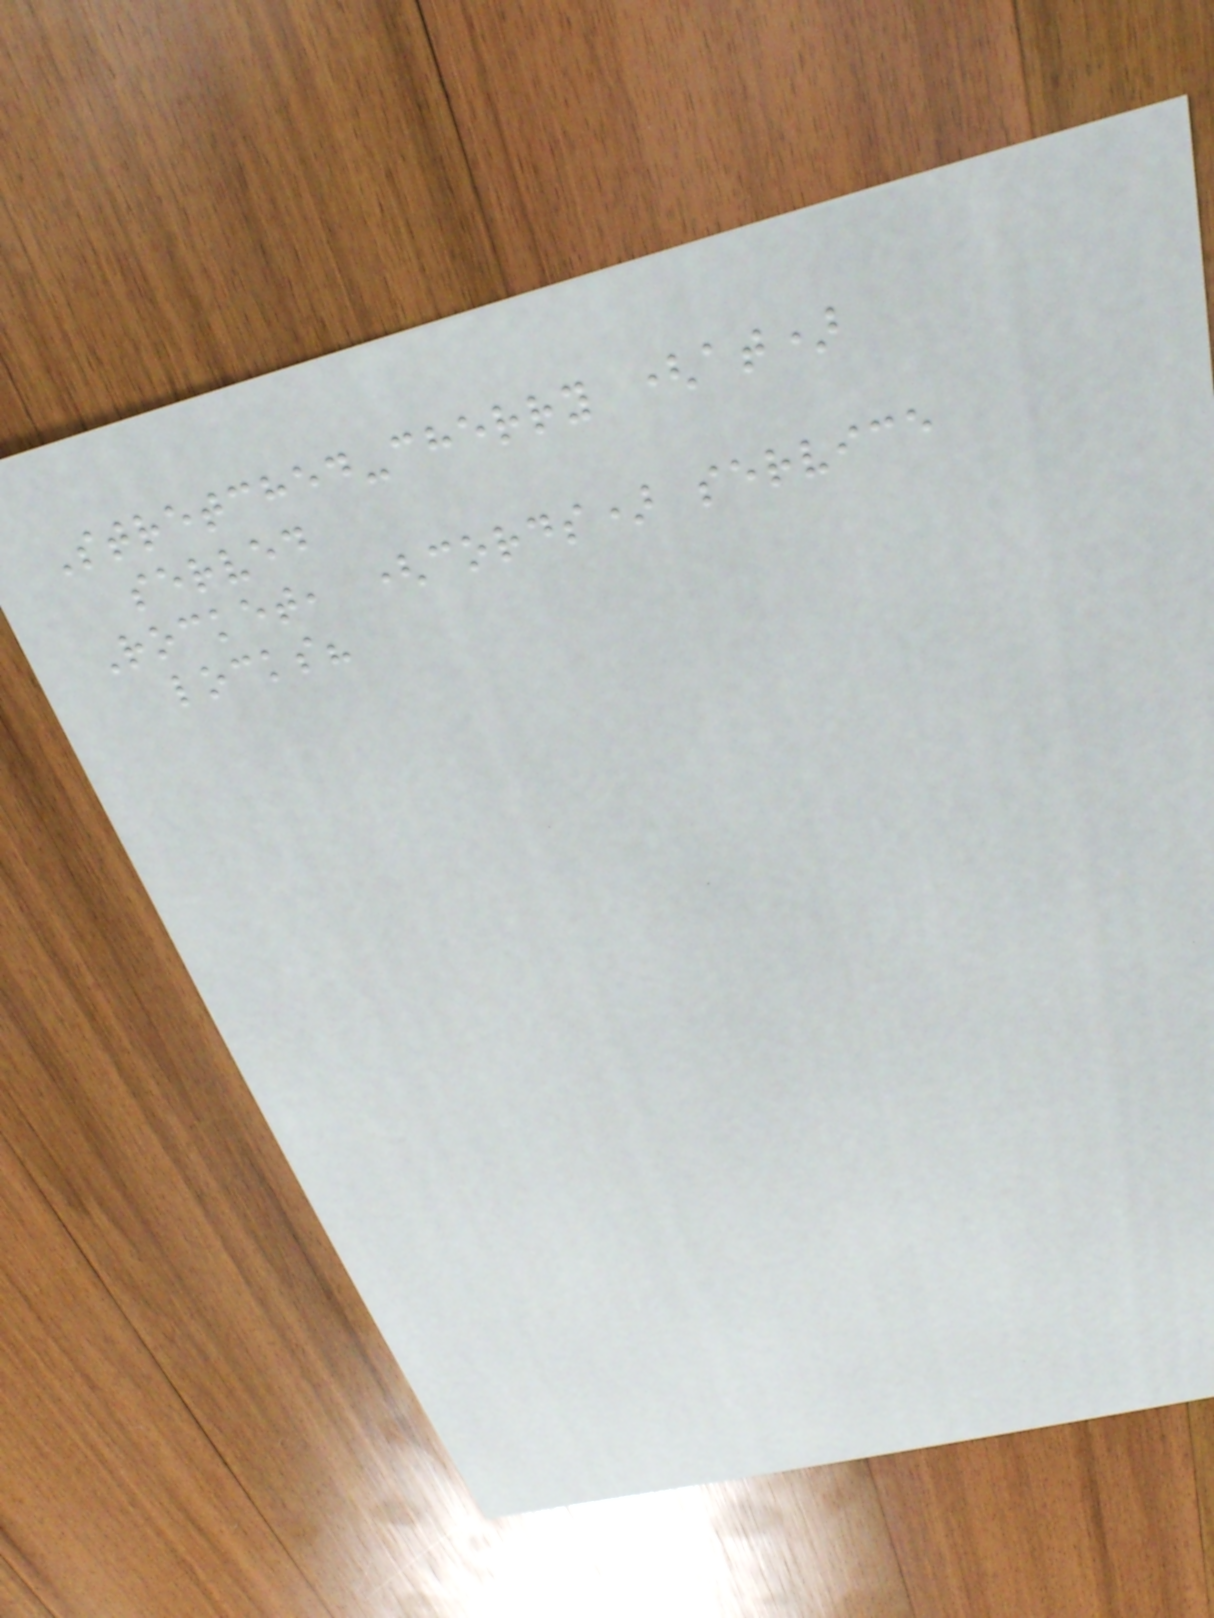Stretched-cherry (at)
served
Rocket, (cords) service
locks?
